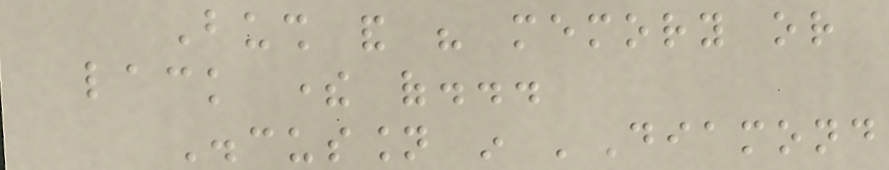Bush and his memory or
lack there of...
Discussion in 'Diamond
